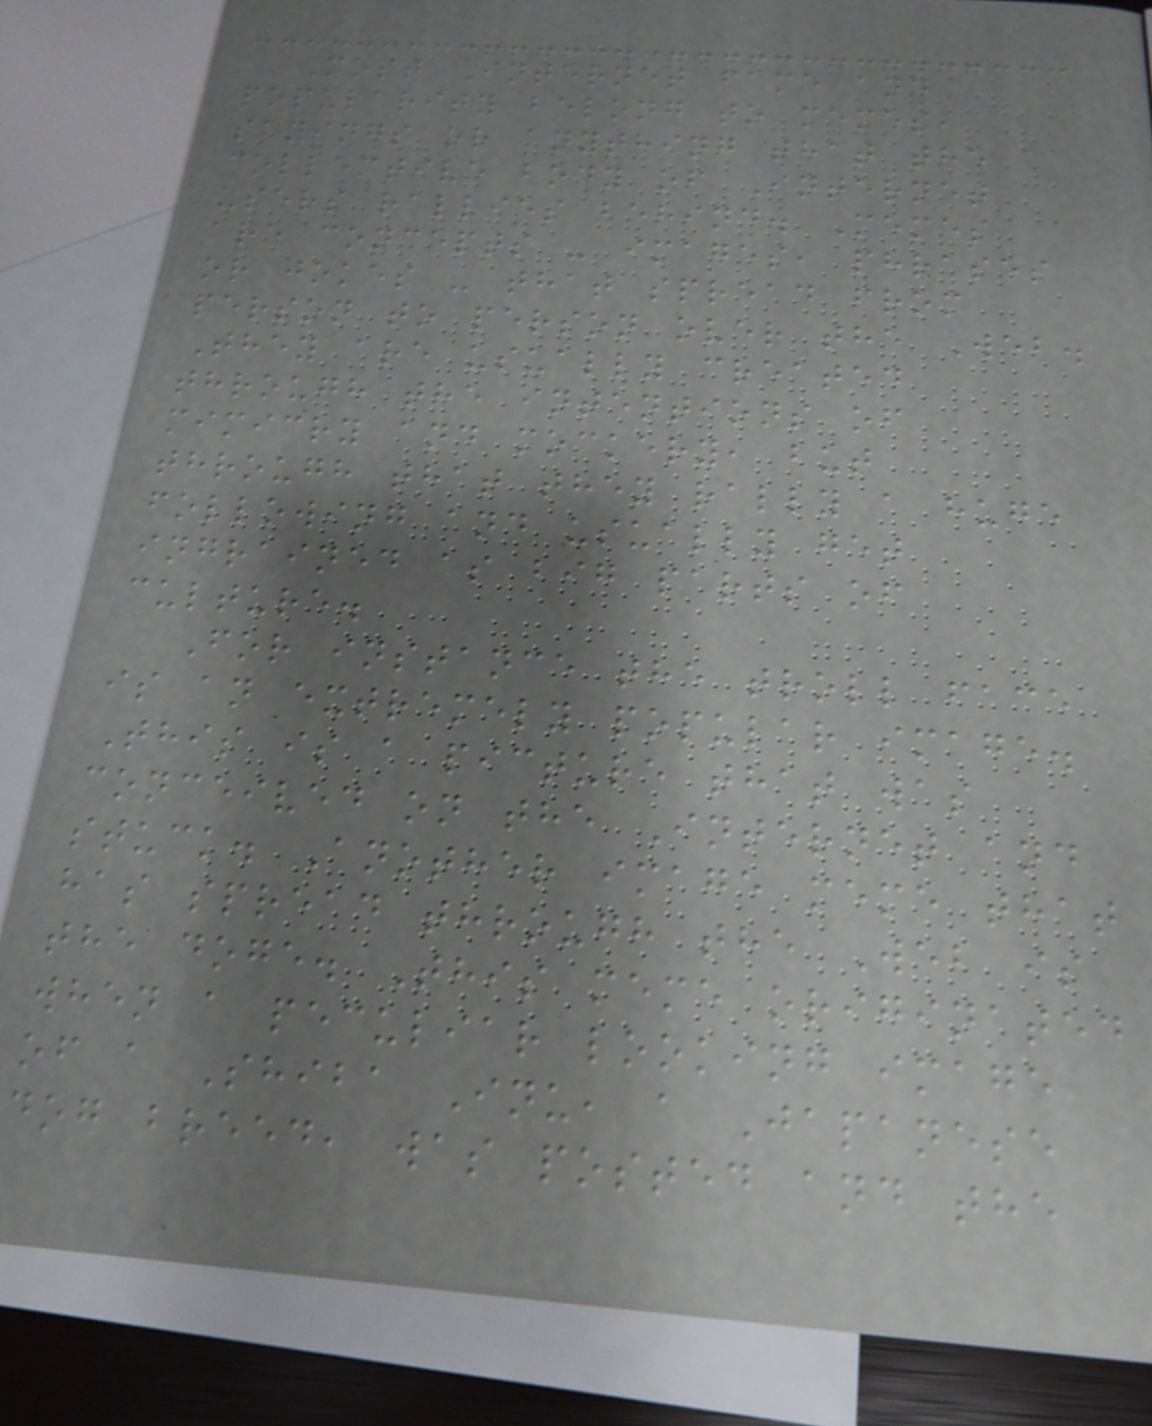Most Internet fame and
popularity belong to memes,
sayings or anything that the
collective body of Internet
users rallies behind. Memes
are concepts - images, phrases
or jokes - that spread from
person to person over the Web.
They are usually created
through the intentions of
mimicry and mockery, but
through that they rally a huge
following and usually get
ingrained as big parts of
culture.
For instance the troll face
is an extremely popular image.
This is a picture that was
conceived on the Internet and
stuck. Another image meme that
has spread through the Web is
the doge. This meme originated
when a peculiar looking image
of a Shiba Inu, a Japanese
dog breed, was posted and the
